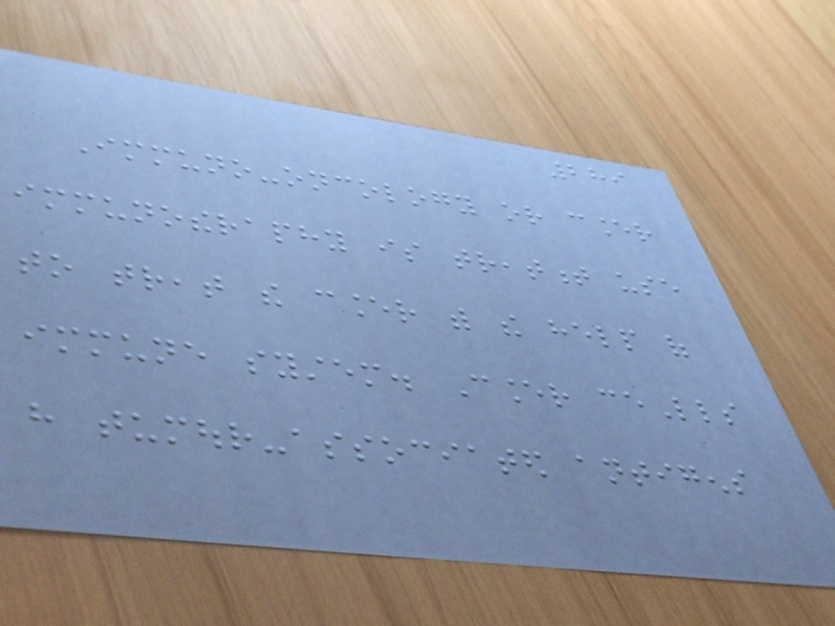289
Immuno-oncology or cancer
immunotheraphy is treatment use
to treat the cancer with the help of
immune system. Cancer ceLls
have tumour-associated antigens
